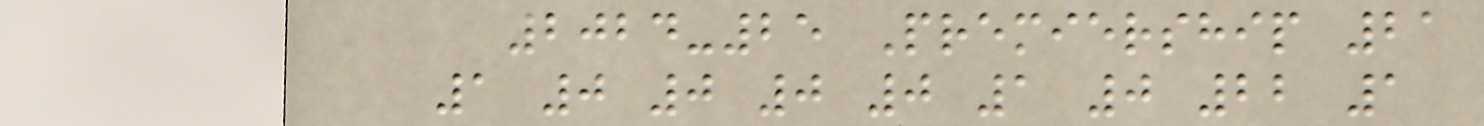2024-25 Premiership 21
1 0 0 0 0 1 0 22 1
